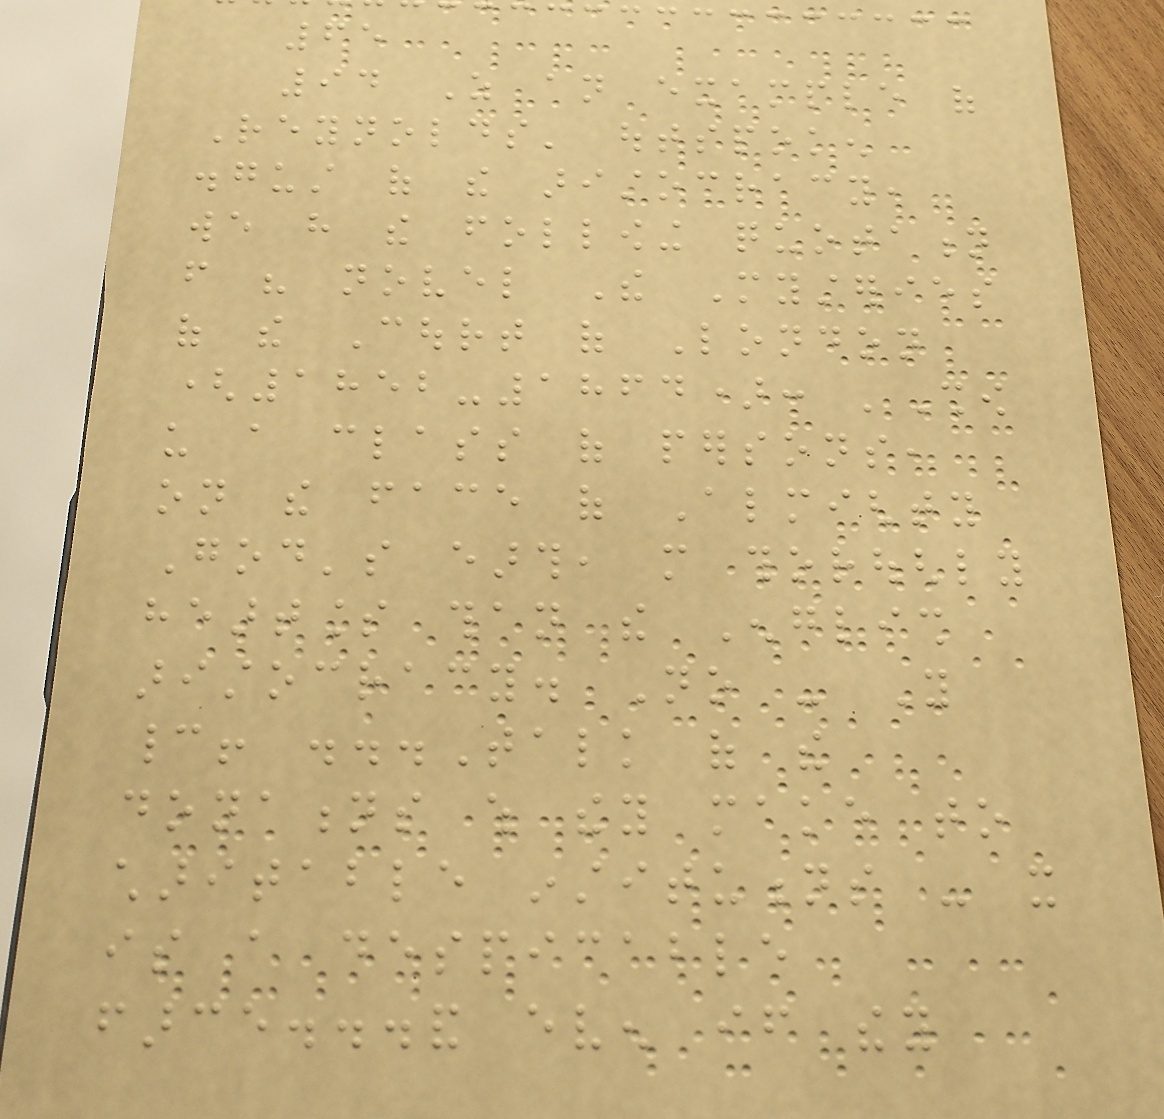65
94 As an example of
Reynolds' outspoken
disgust of the aristocracy,
we have the following quotation
from his novel The Mysteries
of the Court of London
(1852-1864): 'Show
us a class of persons,
on the face of Almighty
God's earth, more thoroughly
heartless than the English
aristocracy. No - You
cannot! ...Talk of the
donations which they make to
charitable institutions - it
is a despicable
farce...and even if they
